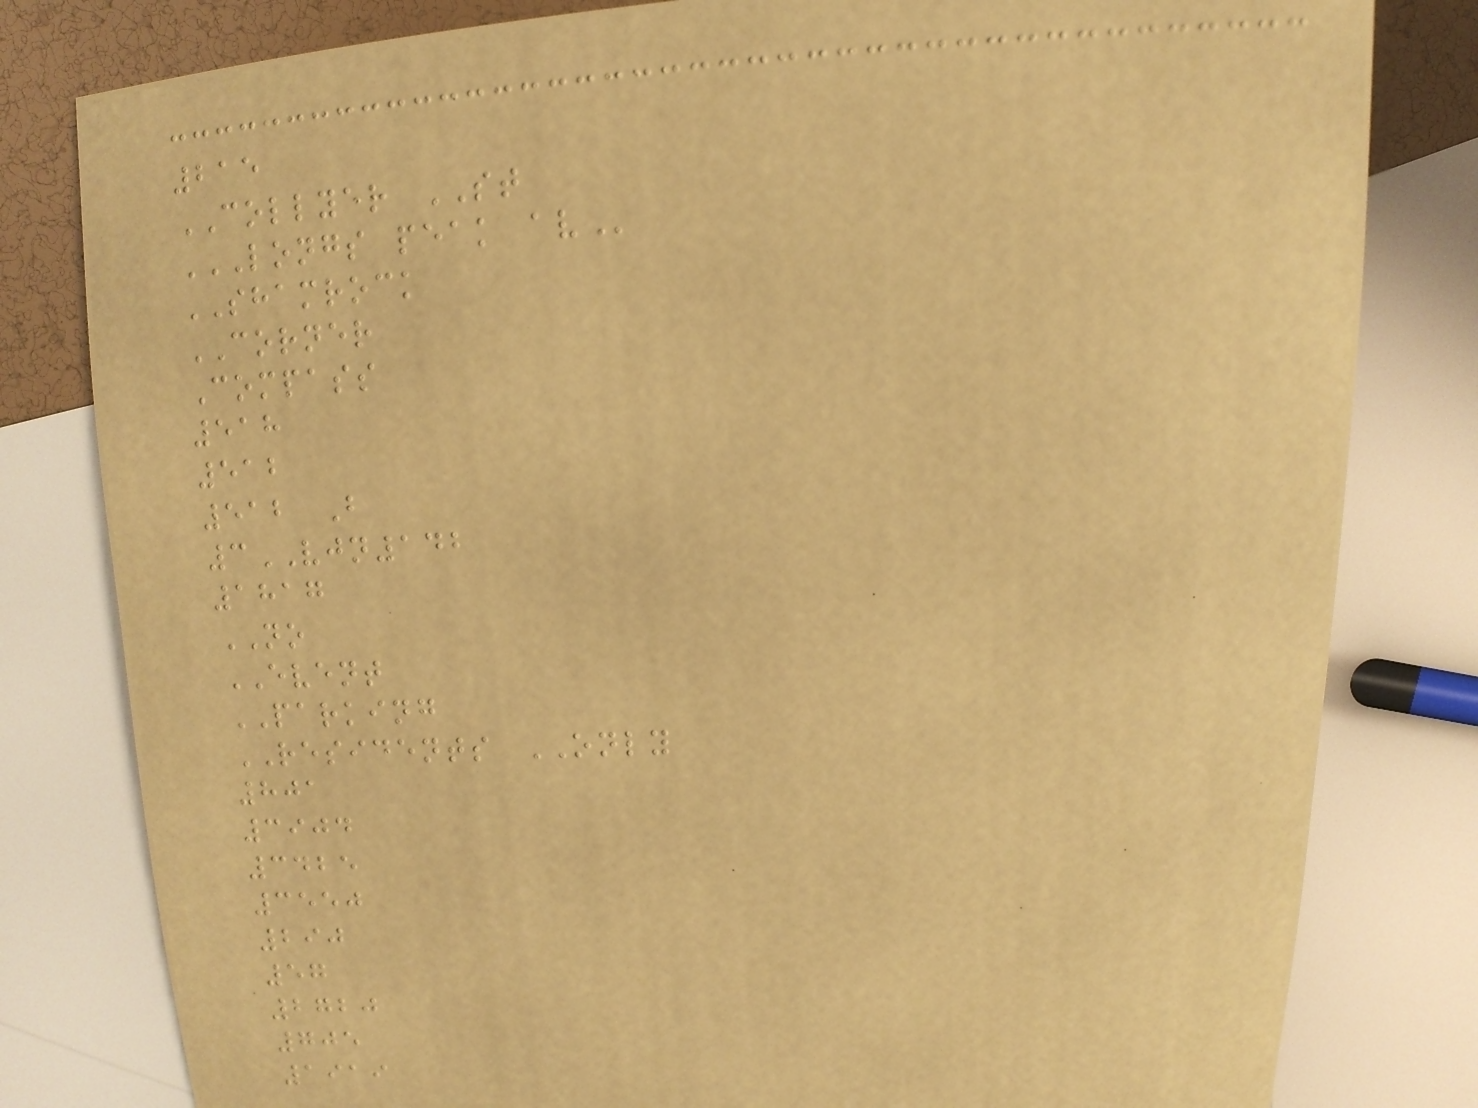215
COLLYER ST
LONGS PEAK AV
SHAMROCK
CORNER
Compass
518
512
512 B
3VJN142
1817
NO
EVENT
PARKING
RESIDENTS ONLY
801
3904
3425
3550
290
57
2720
705
1919
